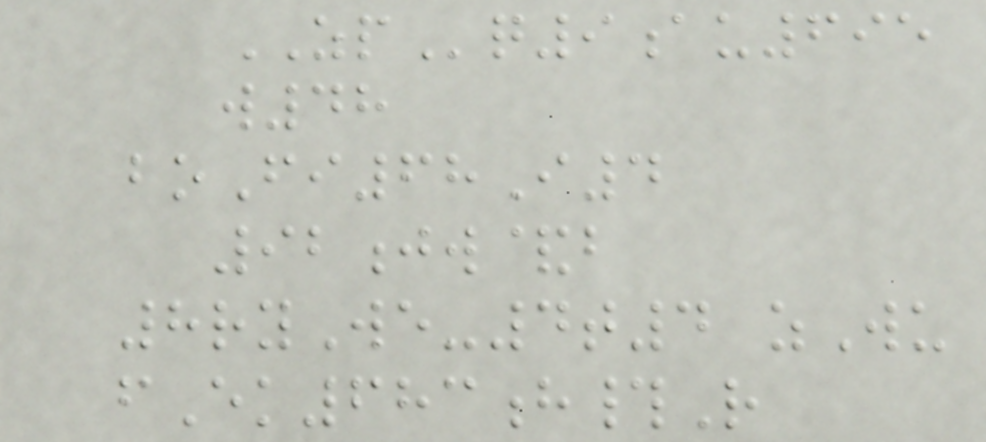ZPq9au695
w48
boFi68I4
92jw&b
8ryWe-4t4 zWu
fEk683h#R
